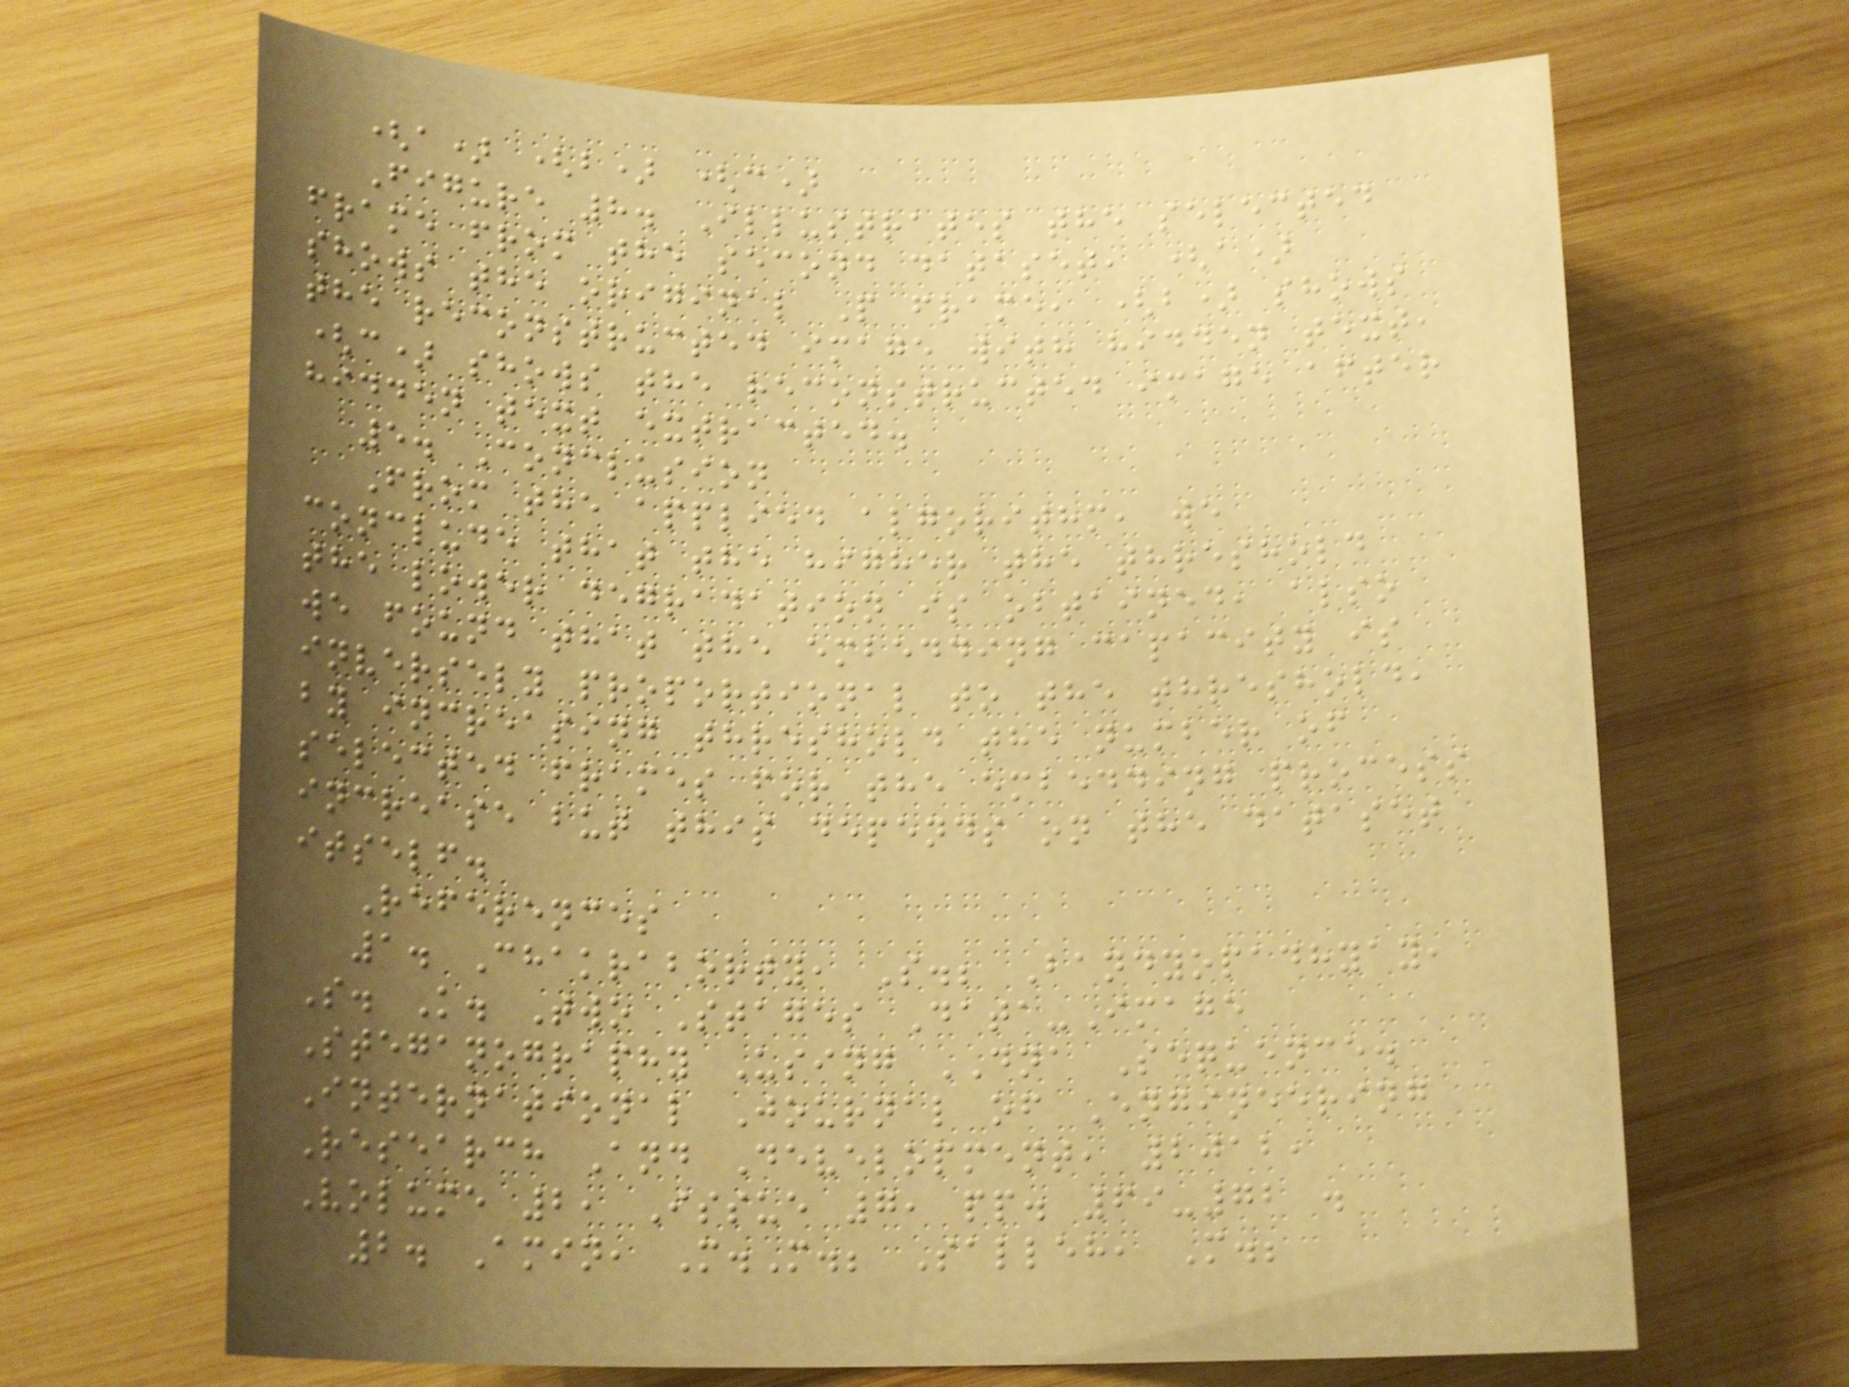(a) (b) (c)
Figure 8. Illustrates the selected
frame from the second dataset, (a)
shows the original P frame, (b) shows
the reconstructed image with hidden text,
(c) shows the reconstructed image after
hidden text extracted.
5. Conclusion
From the applied algorithm, we
conclude that the higher the threshold
the lower degradation is obtained, also
we found that the embedding capacity is
inversely proportional to the threshold,
by increasing threshold the number of
selected frames for the embedding process
increase but this depends on the dataset
itself.
References
1. Chakraborty, S.; Bandyopadhyay,
S. K. Two Stages Data-Image
Steganography Using DNA Sequence.
International Journal of Engineering
Research And Development, 2012,
Volume 2, Issue 7, pp. 69-72 .
2. Amin, M.M.; Salleh, M.;
